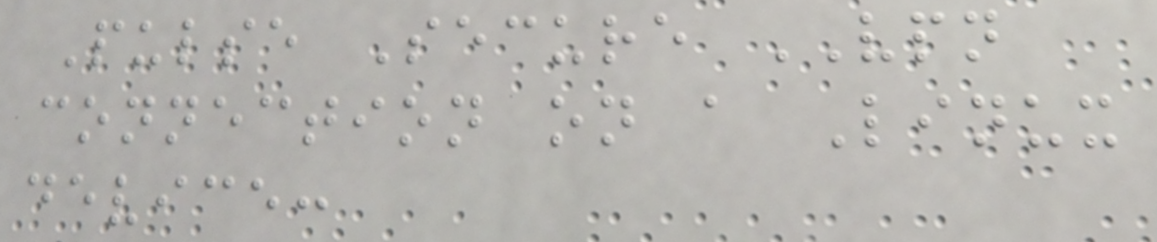Pulse Secure VPN
connection on a Linux
device:
